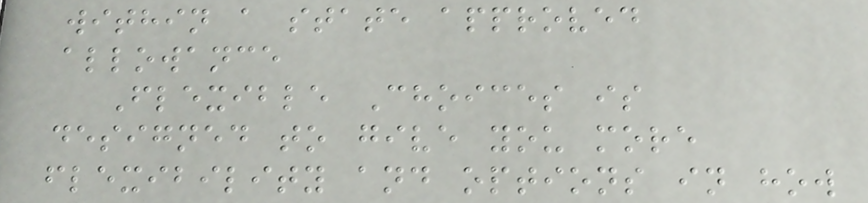within a state approved
allowance
Flexible Choices is
designed to give you more
flexibility and options in how
